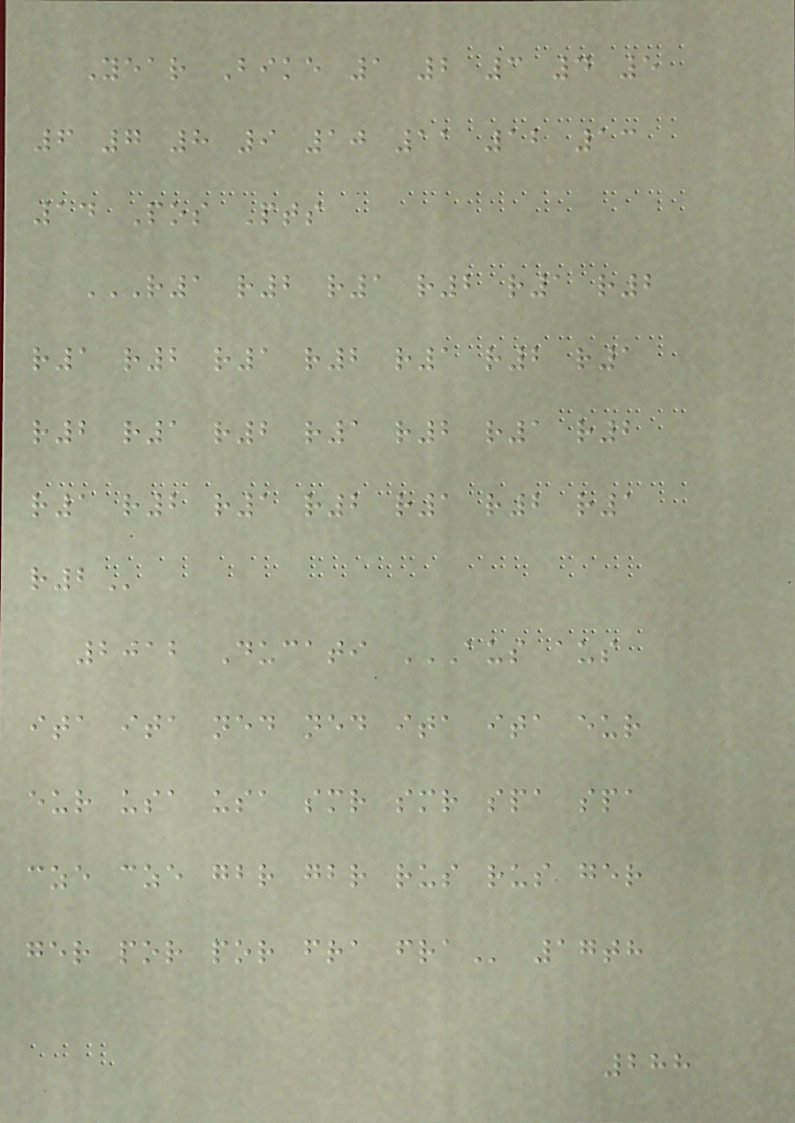Year Bike 1 2 3 4 5
6 7 8 9 10 11 12 13
14 Pos Pts
R1 R2 R1 R2 R1 R2
R1 R2 R1 R2 R1 R2 R1
R2 R1 R2 R1 R2 R1 R2
R1 R2 R1 R2 R1 R2 R1
R2
2012 Ducati AUS AUS
ITA ITA NED NED ITA ITA EUR
EUR USA USA SMR SMR SPA SPA
CZE CZE GBR GBR RUS RUS GER
GER POR POR FRA FRA 17th
288
